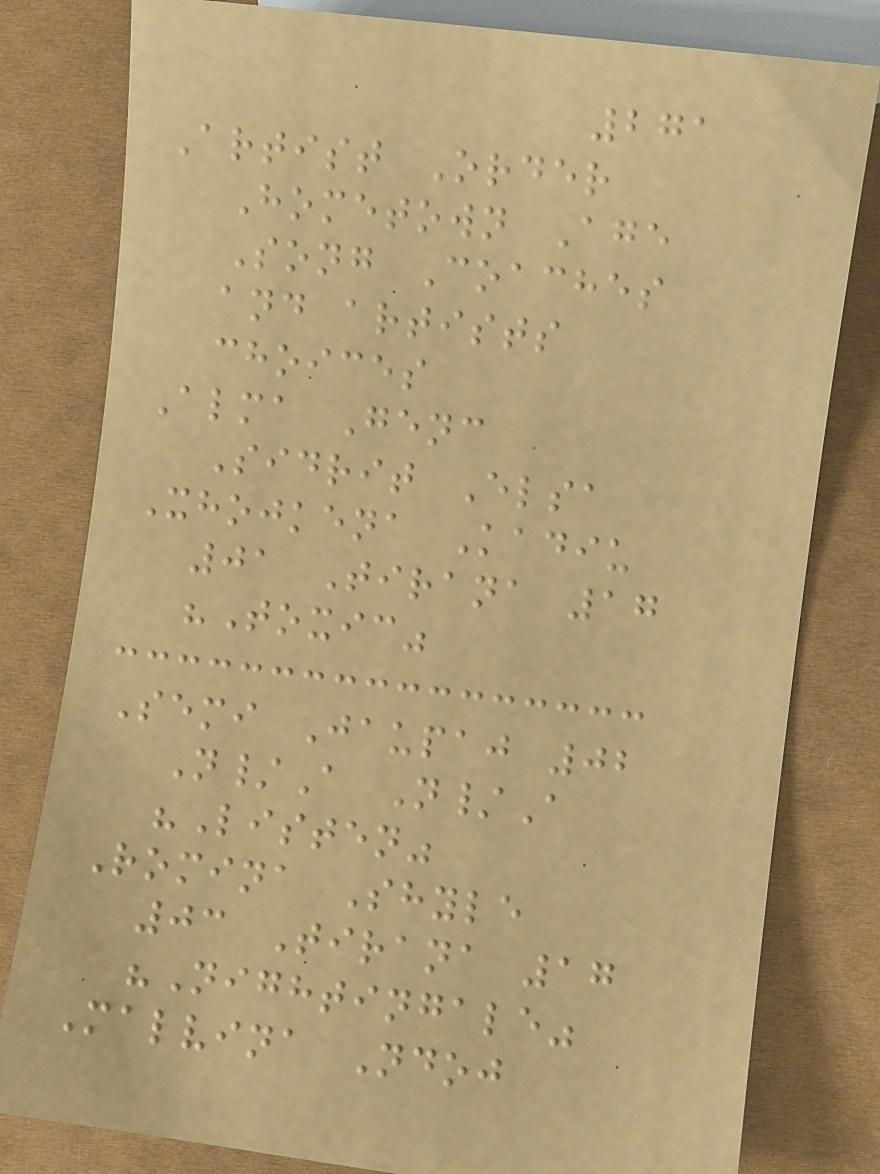271
Artist Order
Hometown Age
Song Coaches
and artists
choices
Alma Genc
Sidrit Elsa
Xhojkena Kadiu
01 Tirana 17
"Toxic"
Semi Jaupaj 02
N/A N/A
"Listen"
Romina Shyle
03 Tirana 17
"Nightingale"
Malvina Ndoj
